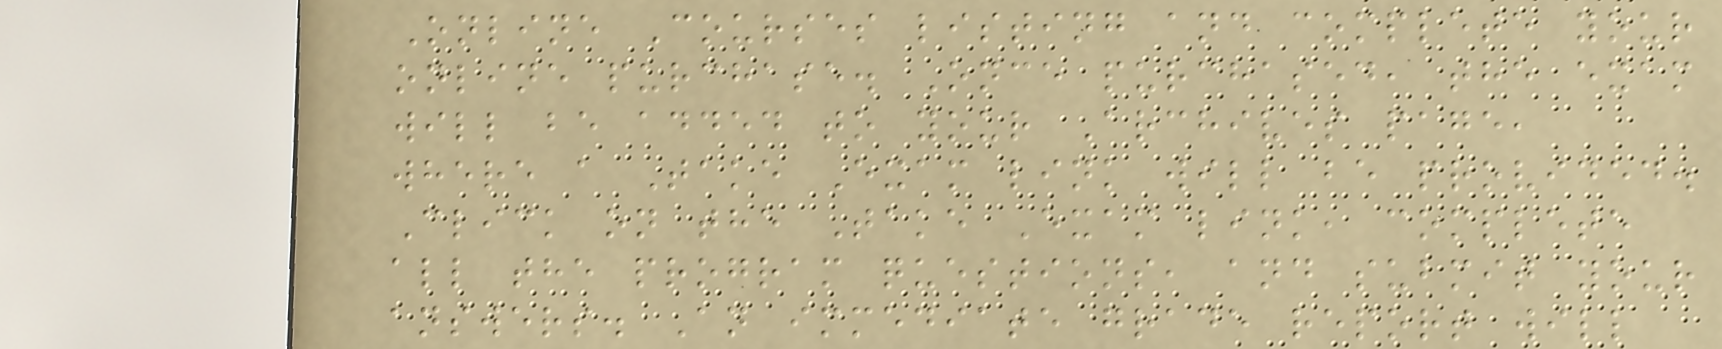Online Courses listing and complete your
online purchase. Once purchased, the exam
will be added to your Archives page,
where a Take Exam link will be provided.
Click on the Take Exam link, complete
all the program questions, and submit your
answers. An immediate grade report will
